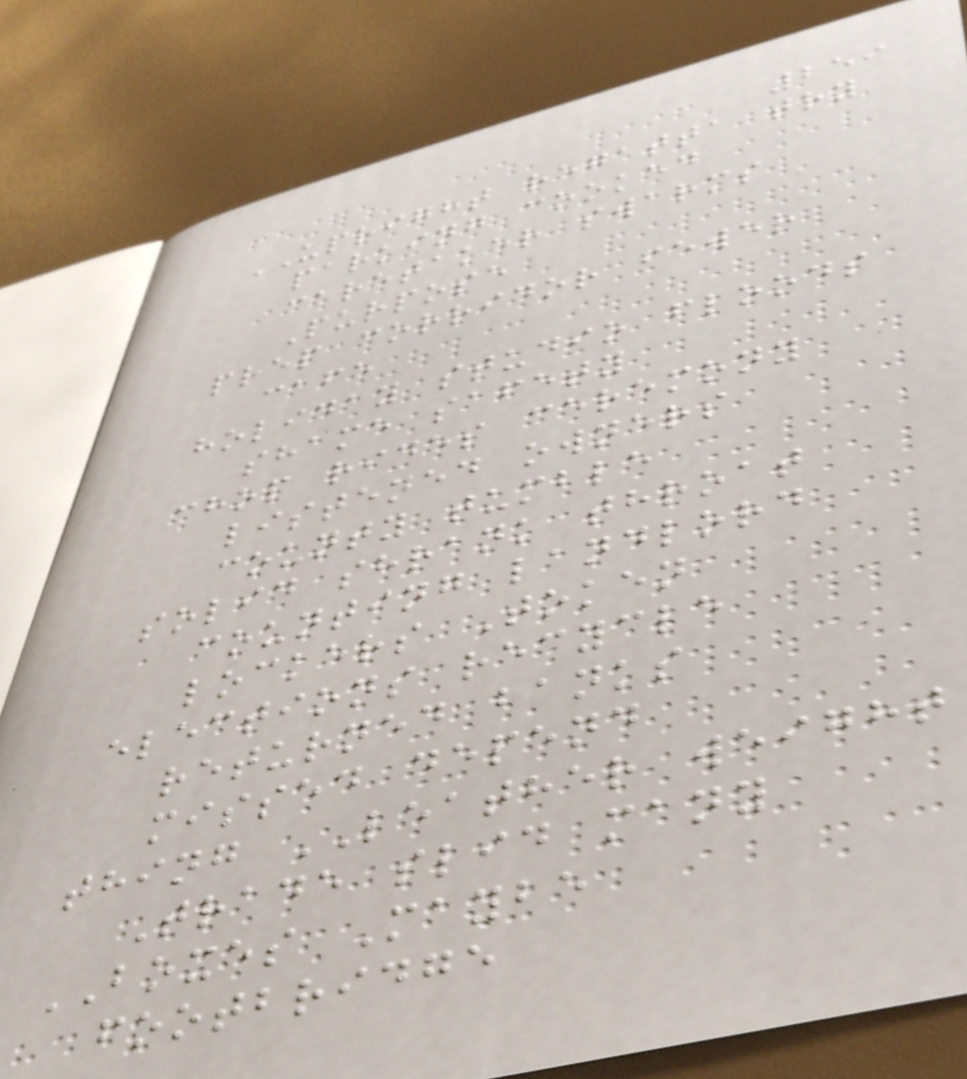259
UPRIGHT regatta try
parking cooked
caretaker swarms
Purpose
prep corridor fewer
cafe
holiday studio floods
shame safety
chop rides ceremony
listened owners
county tumble
solid shrank throat
counting landlord
lockers Token
elections recycle
returned banks
missed depend
thing LEATHER weight
Trade slid many
BOXES Maybe
footbridge
